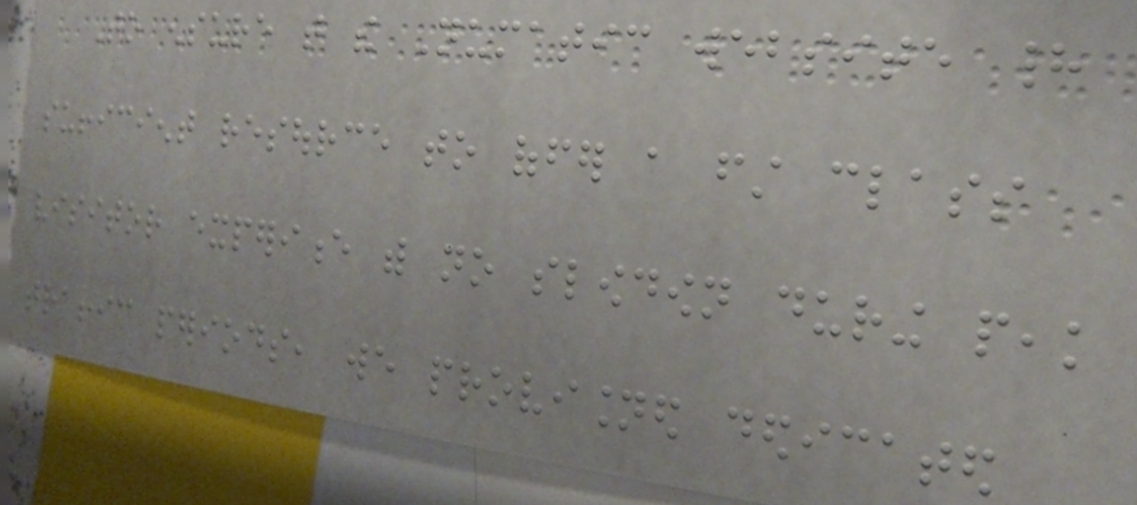To ensure that the Numatic website had
sufficient resource to offer a first class
visitor experience with no slowdown during peak
traffic periods, we provisioned dedicated
